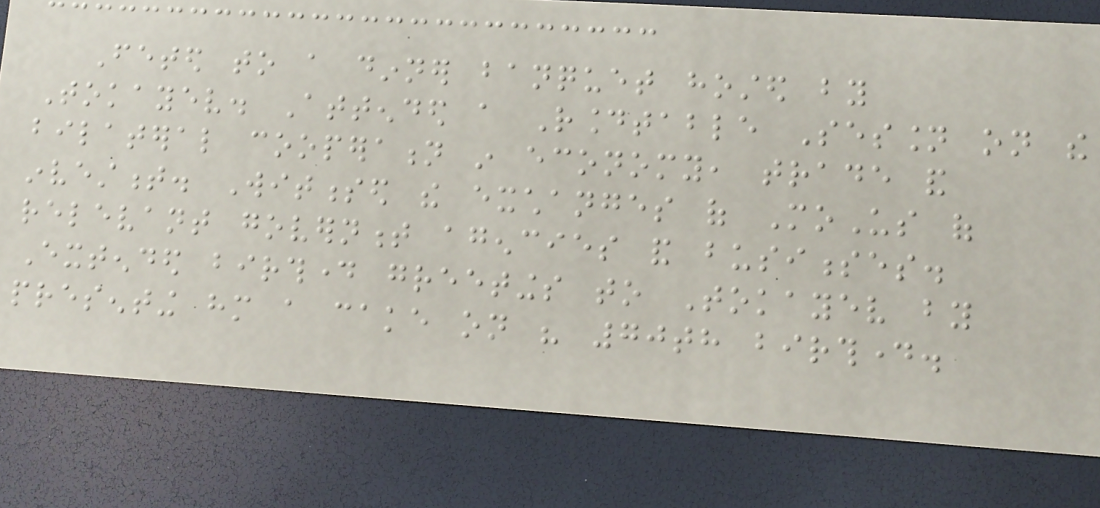Feted to a dinner banquet hosted by
Tokayev. Attended a Roundtable Session on the
bilateral cooperation in economy, trade and
investment. Witnessed the exchanges of MoUs of
relevant government agencies and businesses.
Extended birthday greetings to Tokayev by
presenting him a cake on his 70th birthday.
